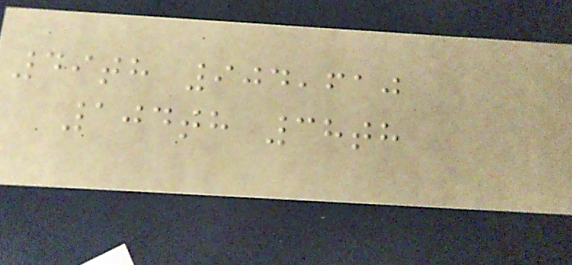49th 904,610
104th 38th
